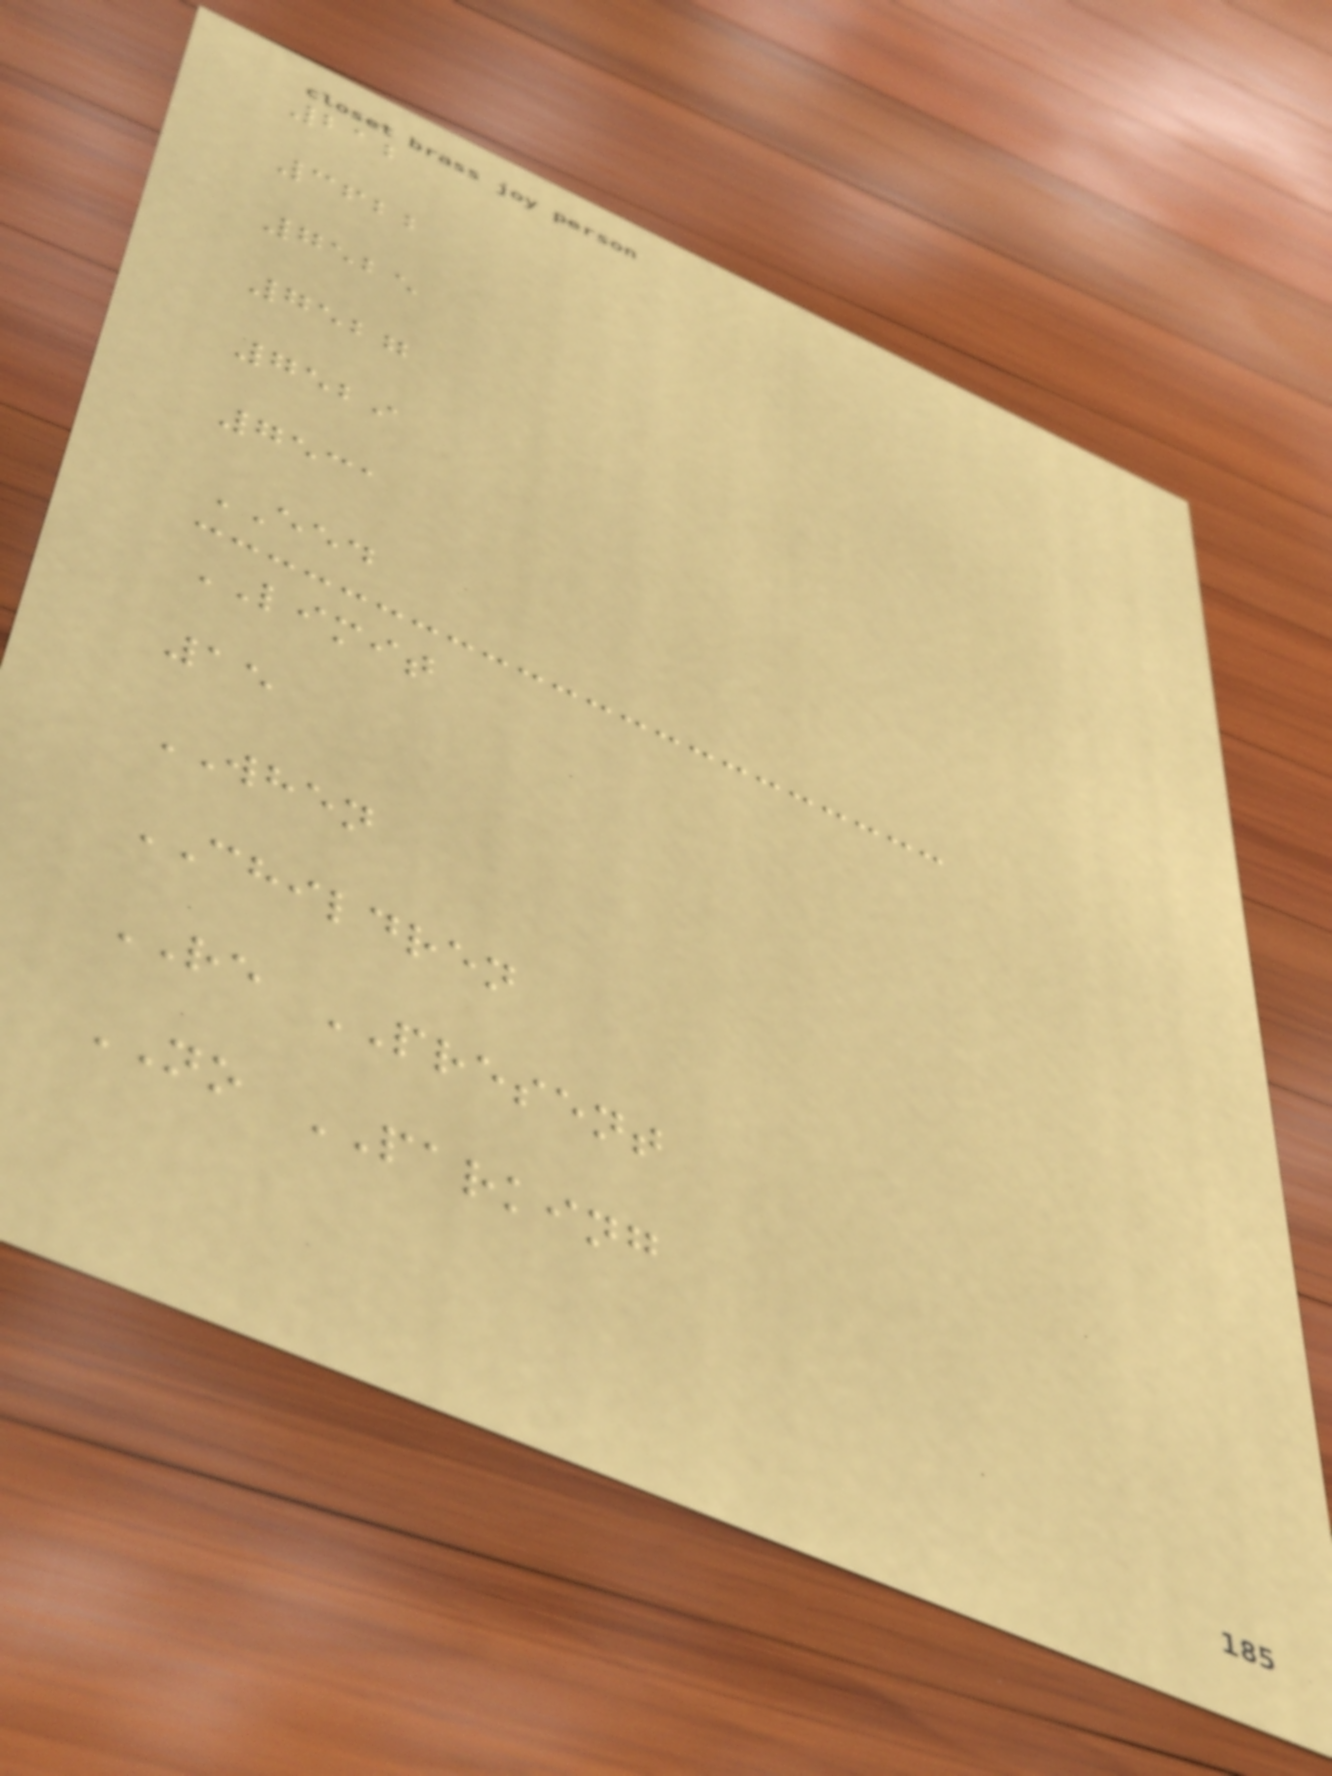212
3622
7525
7527
7529
7531
EED
LIMIT
15
WHEN
CHILDREN
RE PRESENT
NO PARKING
